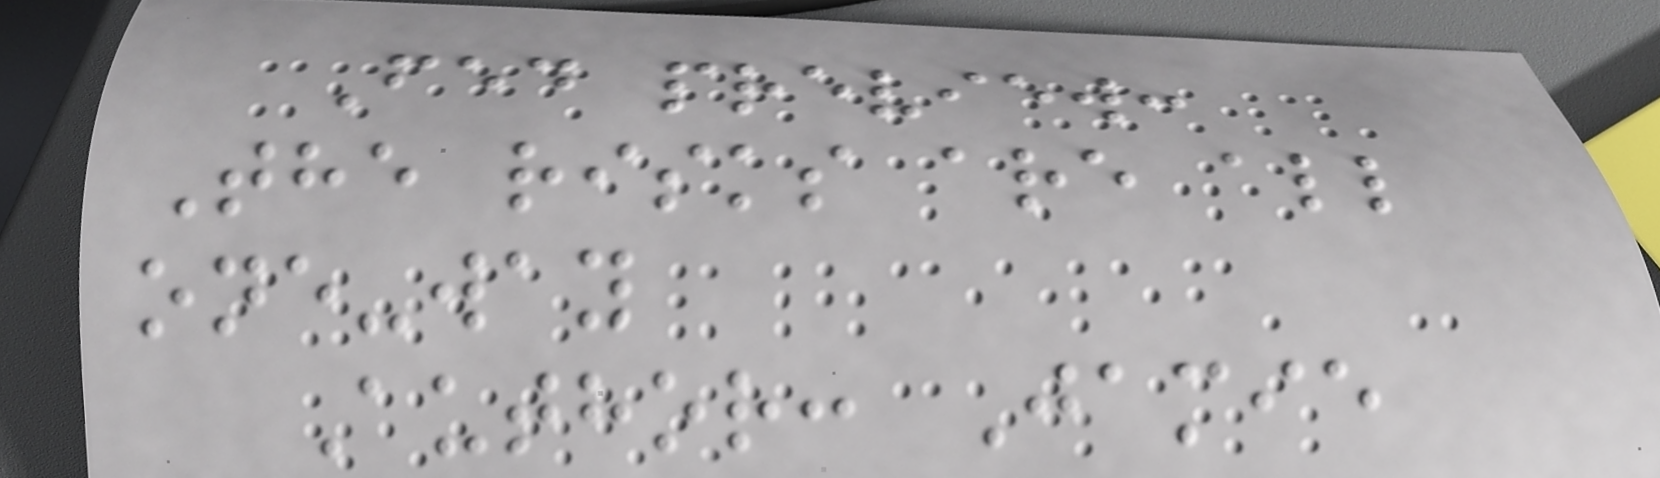Fed preview:
The risks are all
one-way
Author: Jamie
